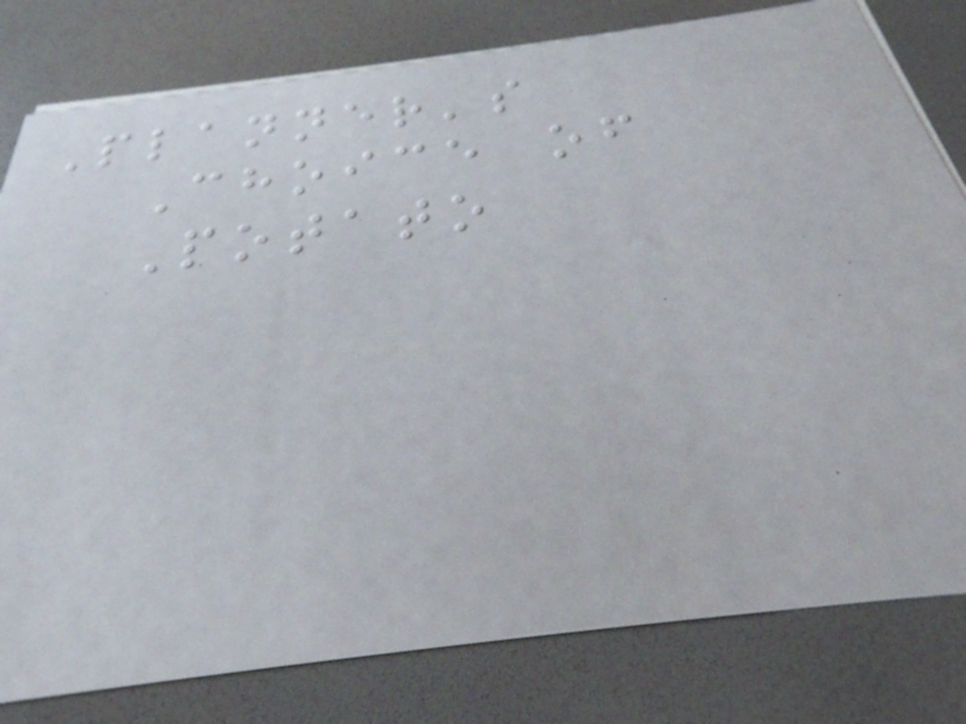Planner's
Choice of
Potato
